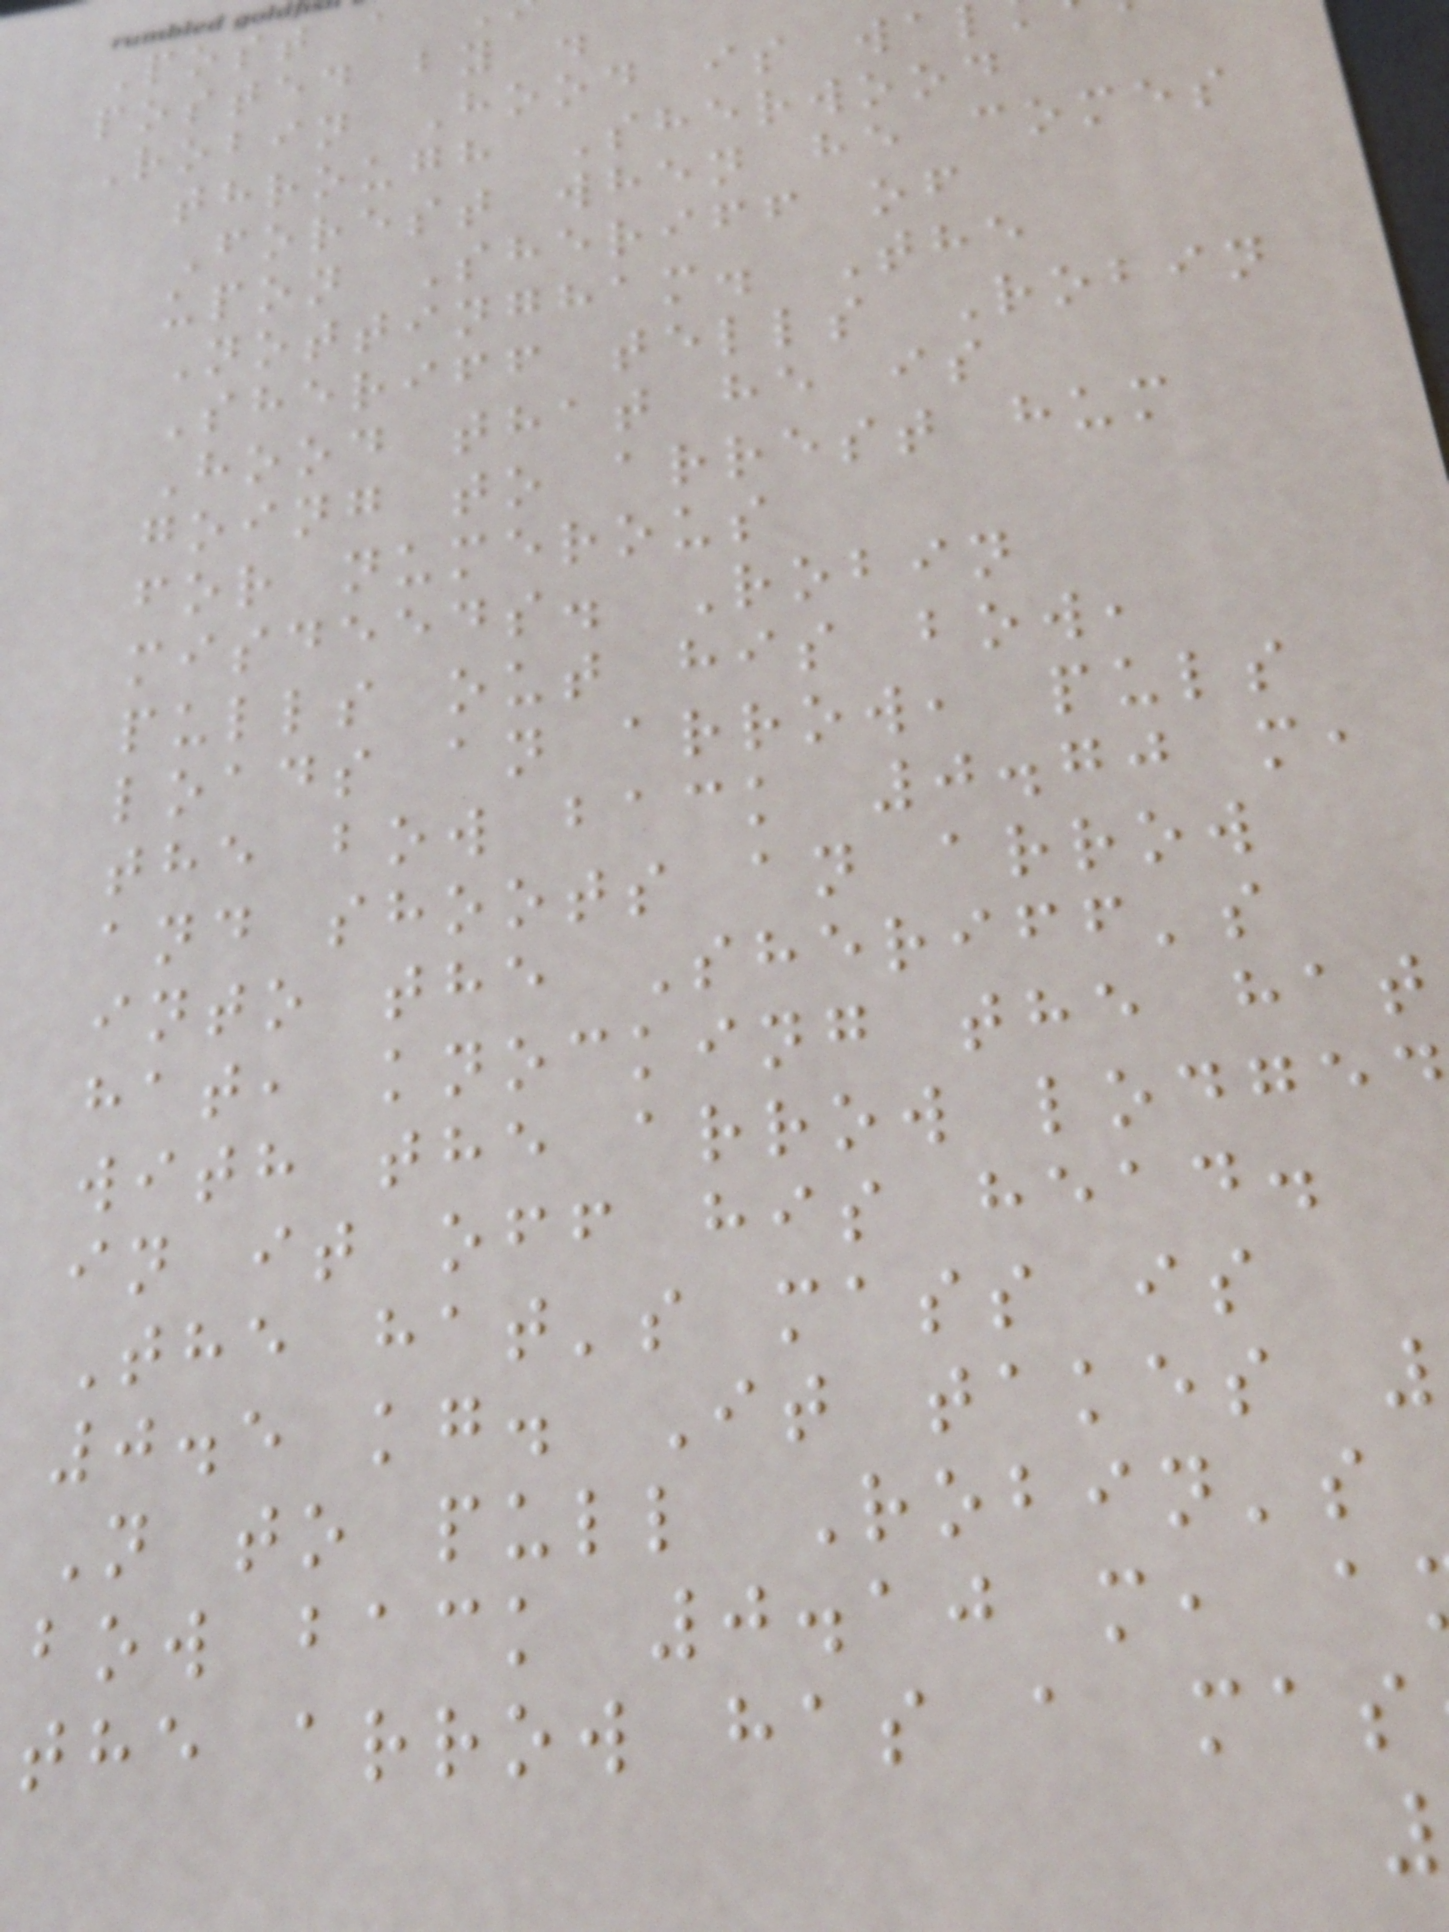Post a
posted by .
Robin Hood is wa
through Sherwood
Forest when he comes
upon Sheriff of
Nottingham. The
Sheriff tells Robin
Hood that he is
going to arrest hum
for numerous
misdeeds. Robin
pulls out his bow,
loads an arrow, puls
the bow back 0.70 m,
and shoots an arrow
into the Sheriff's
hat, knocking the hat
with the arrow lodged
in it off his head.
The hat's mass is
0.5 kg. It takes
N to pull Robin's
bow back 0.10 m, a
the arrow has a mas
